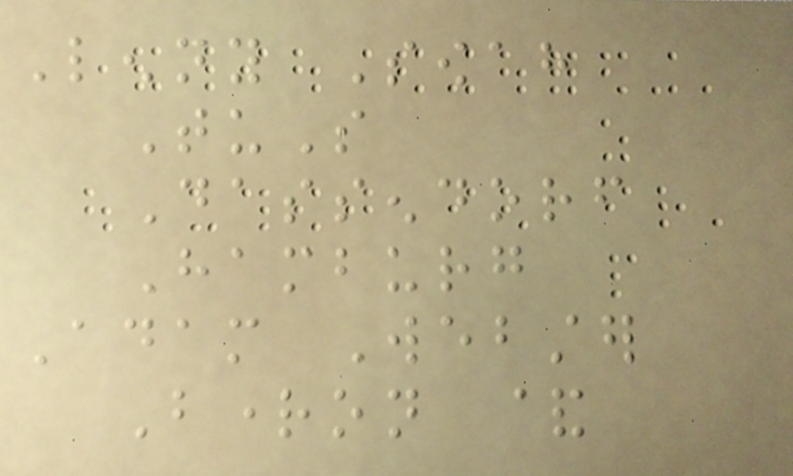Lenny Sowah
TuS
Dassendorf
Hamburg
Adam Webster
Brighton &
